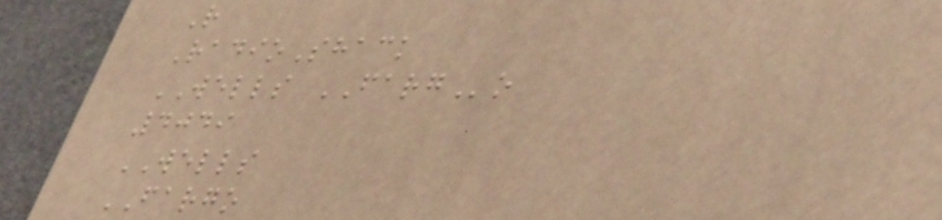R
RadioShack
WELLS FARGo
4049
WELLS
FARGO
